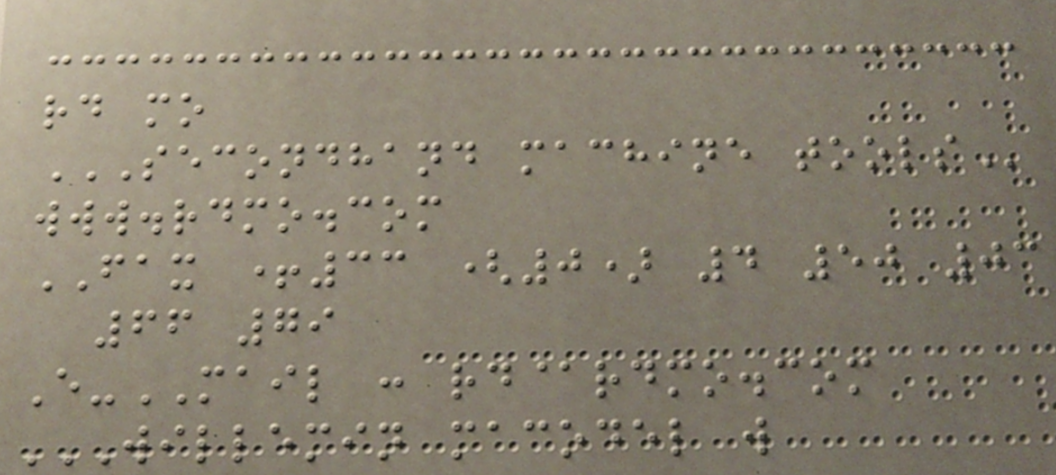rd mo
SECONDHAND MACHINE TOOLS
www.rdmo.com
FAX +33 (0) 4 50 03
66 79
E-MAIL : rd@rdmo.com
WILLEMIN MACODEL W
